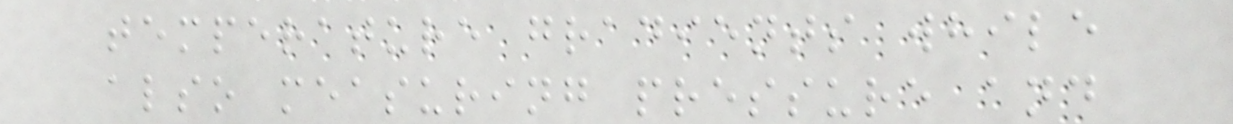temperature gradients while
also measuring pressure and
